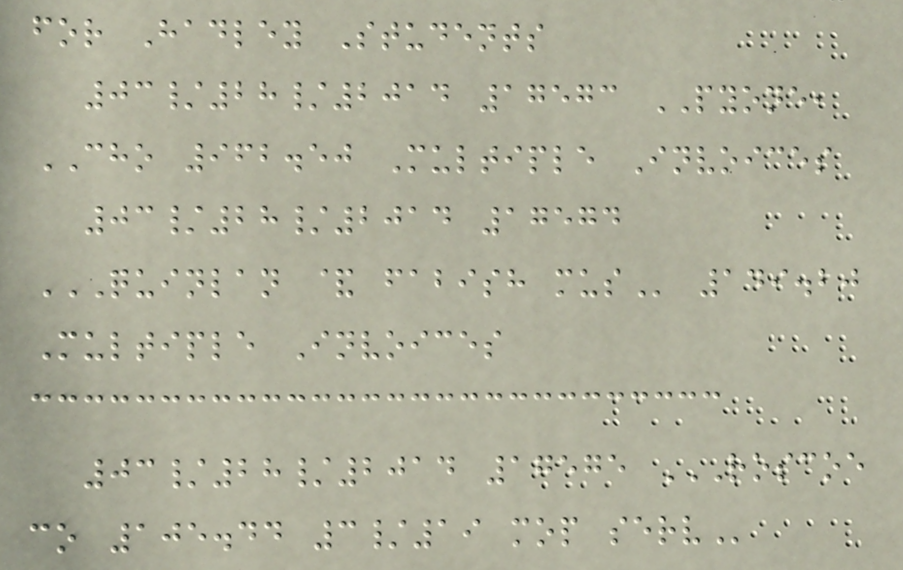for Hadley Students
03/28/2014 17573 PYONE,
CHO 962.50 Multiple Invoices
03/28/2014 17574
QUINLAN & FABISH MUS 149.20
Multiple Invoices
03/28/2014 17575 ROSCOE
CO 105.44 3/19 MOP SERV
